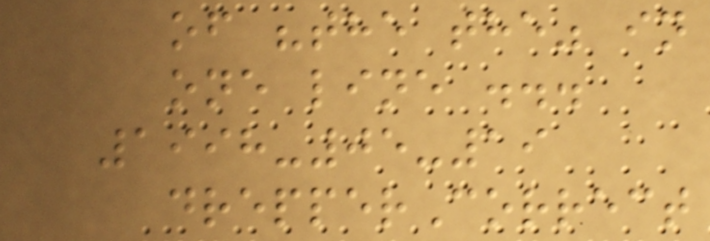of "the the" in
one line ...
1998-05-19
drepperCorrect
